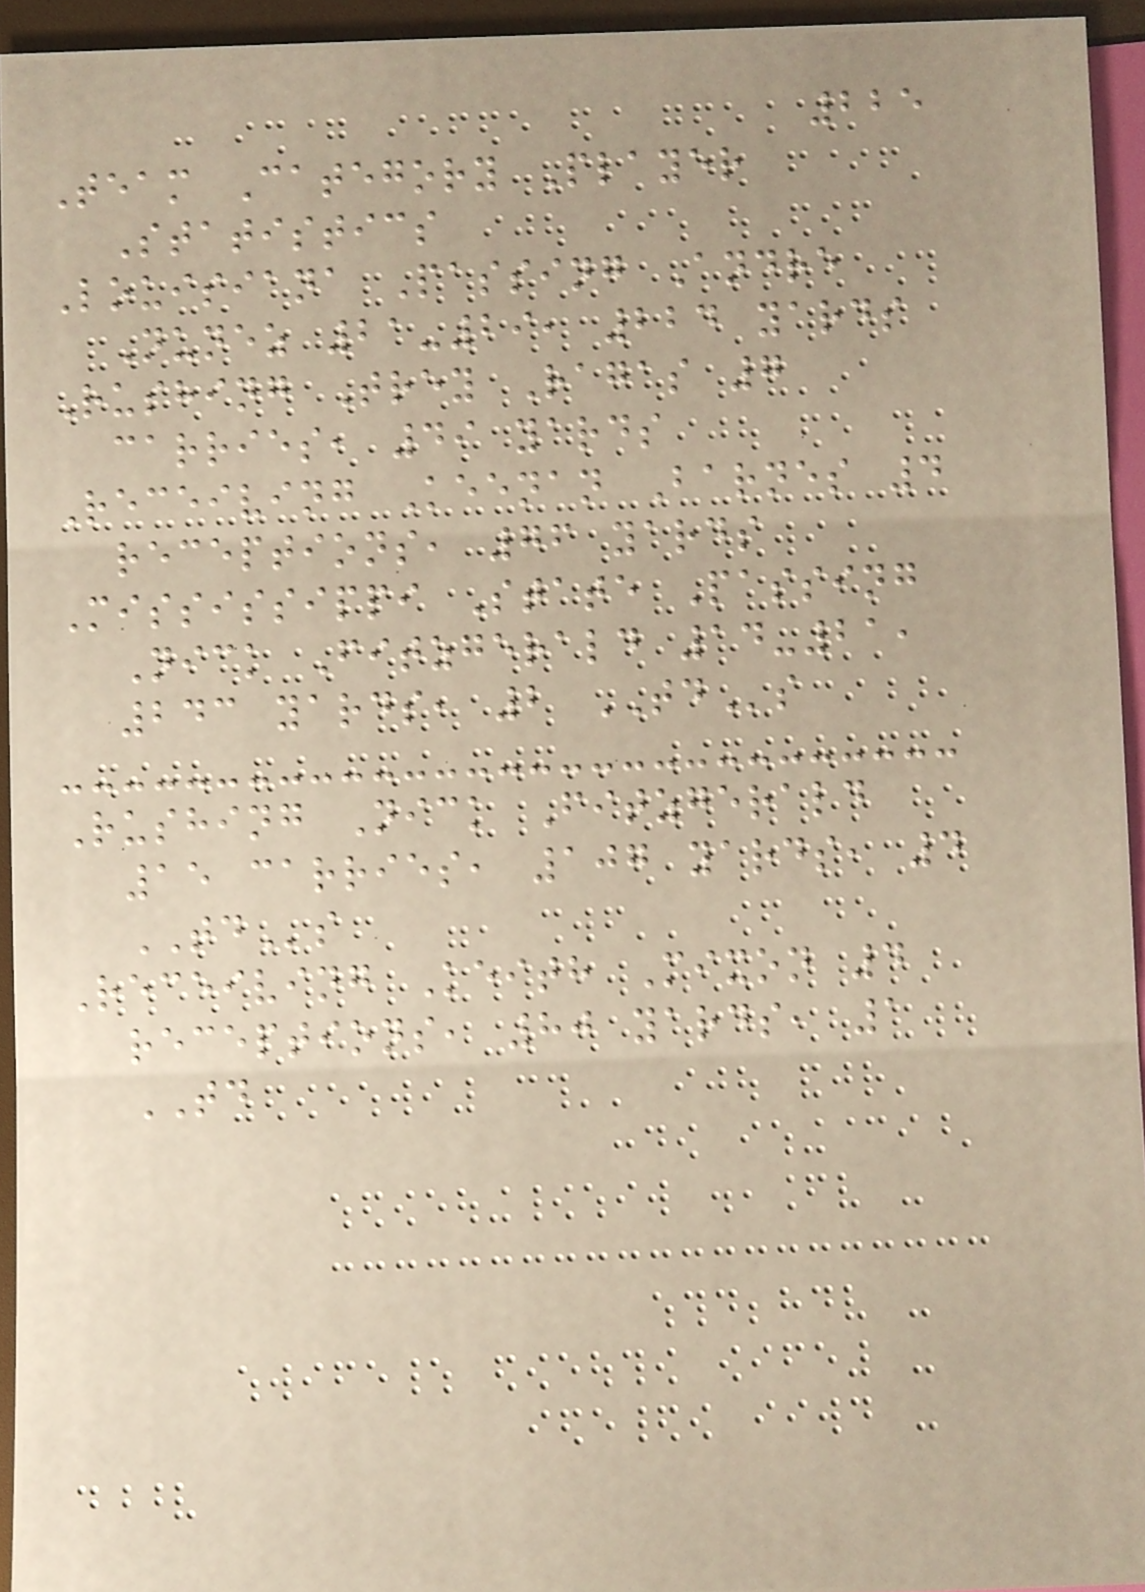225
Team Category Player
Statistics
Louisiana Passing Andre
Nunez 21-29, 224 yards
Rushing Trey Ragas 7
carries, 49 yards
Receiving Keenan Barnes 4
receptions, 76 yards
Mississippi State Passing
Nick Fitzgerald 14-21,
243 yards, 2 TDs
Rushing Nick Fitzgerald
15 carries, 107 yards, 4
TDs
Receiving Keith Mixon 4
receptions, 80 yards, 1
TD
